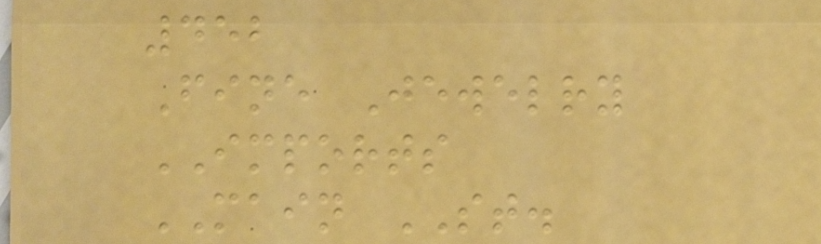452
Fine Jewelry
IMPORTS
MAIN ST.
